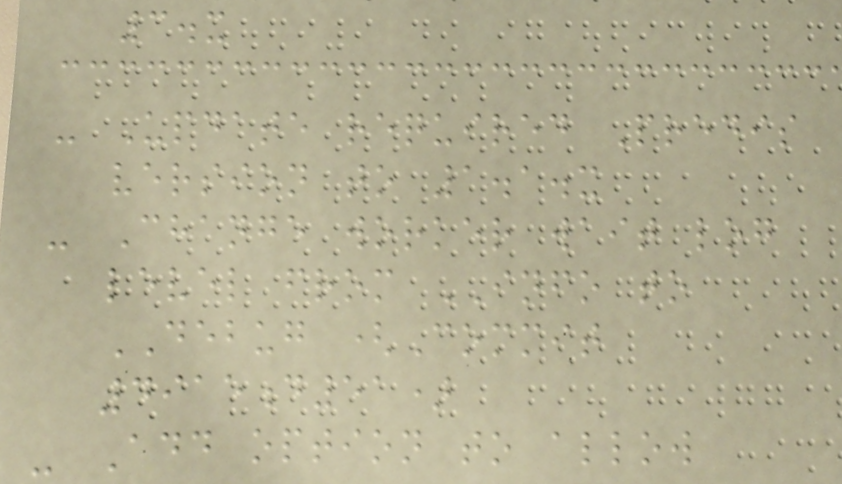3.x
- Update required Predis
version to 1.1.x
- Change worker wait log
level from INFO to
DEBUG (Commit
4915d51)
- Add option to allow
